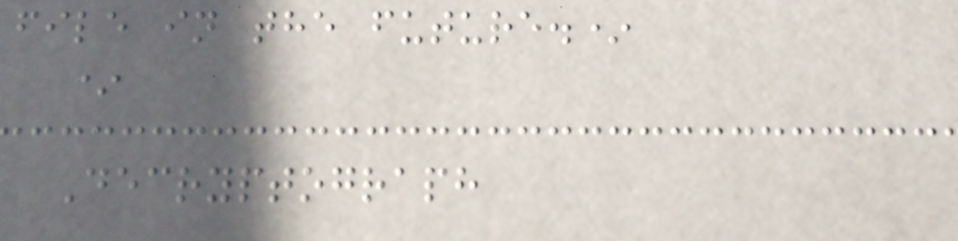file in the future.*
*
Decryptograph
